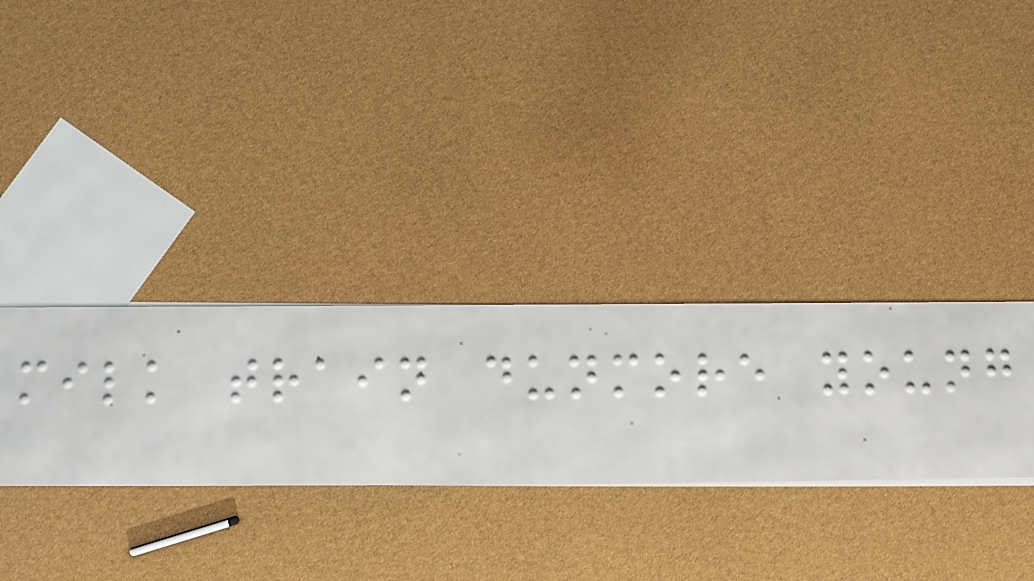milk train dunmore young
